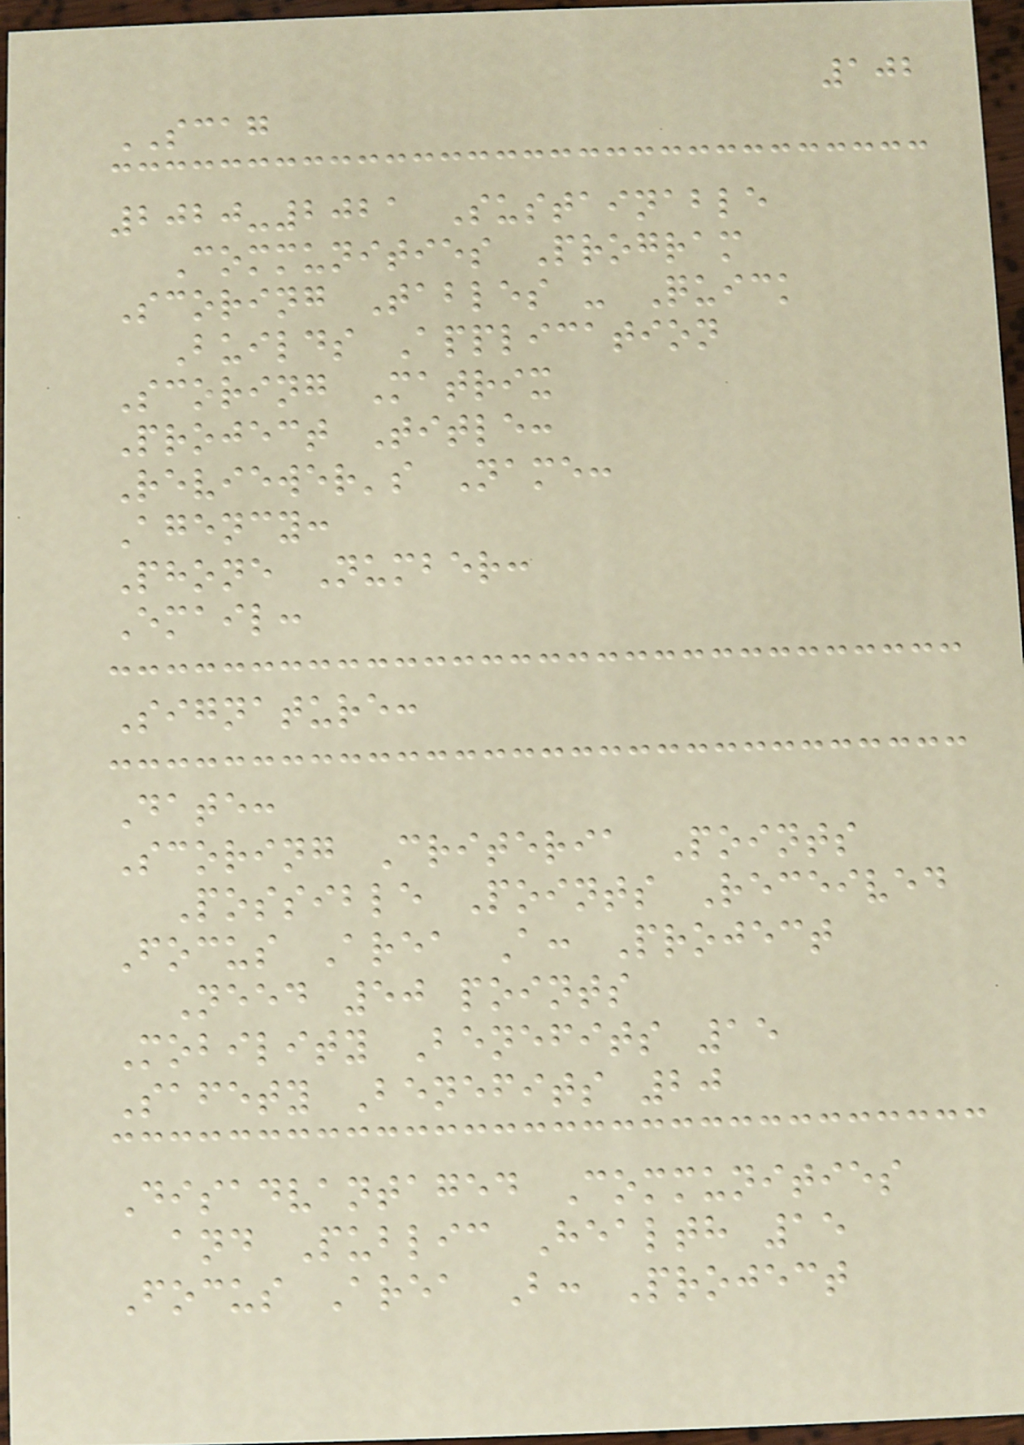102
SCAG
2020-2021 Sustainable
Communities Program
Scoring Tables - Quick
Builds Application
Scoring Matrix
Project Title:
Reviewer's Name:
Agency:
Phone Number:
Email:
Signature:
Date:
Scoring Criteria Points
Possible Points Received
Focus Area A: Project
Need 50 points
Mobility Benefits 15
Safety Benefits 20
Disadvantaged Communities
and Public Health 15
Focus Area B: Project
